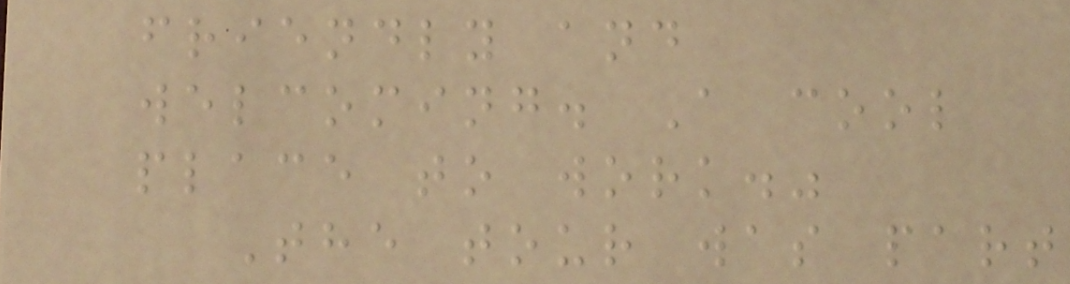friendly and
welcoming. A cool
place to work."
The tour was part
